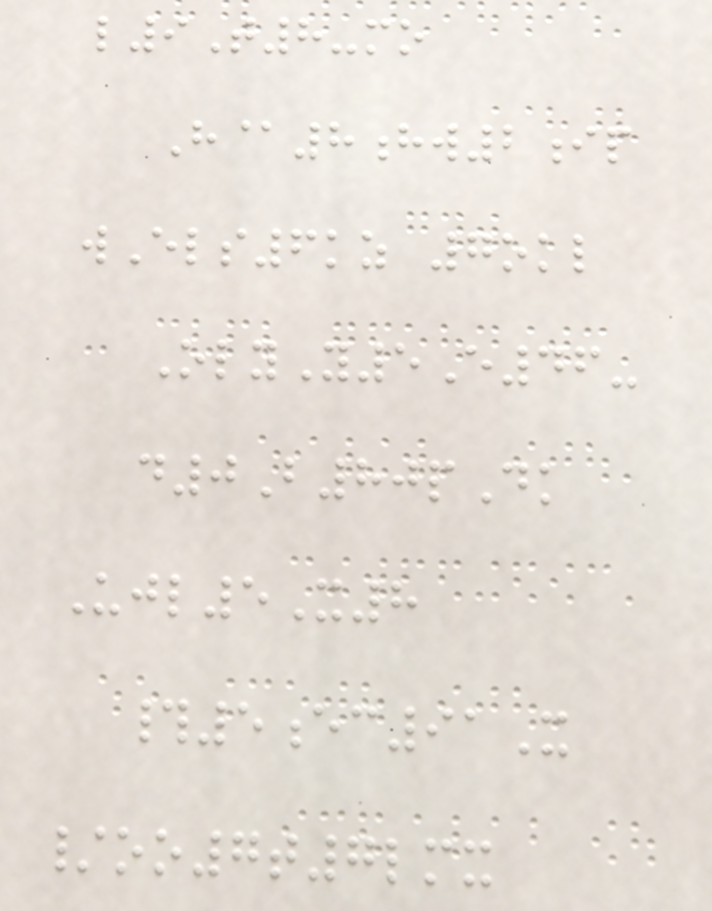l9T8-mo
H@8hw2ip
wEls6kz 7okl
OlyY5E46-
d0B80pDk
Ujl5X8
#5ec91X
/oo7t7lmx
